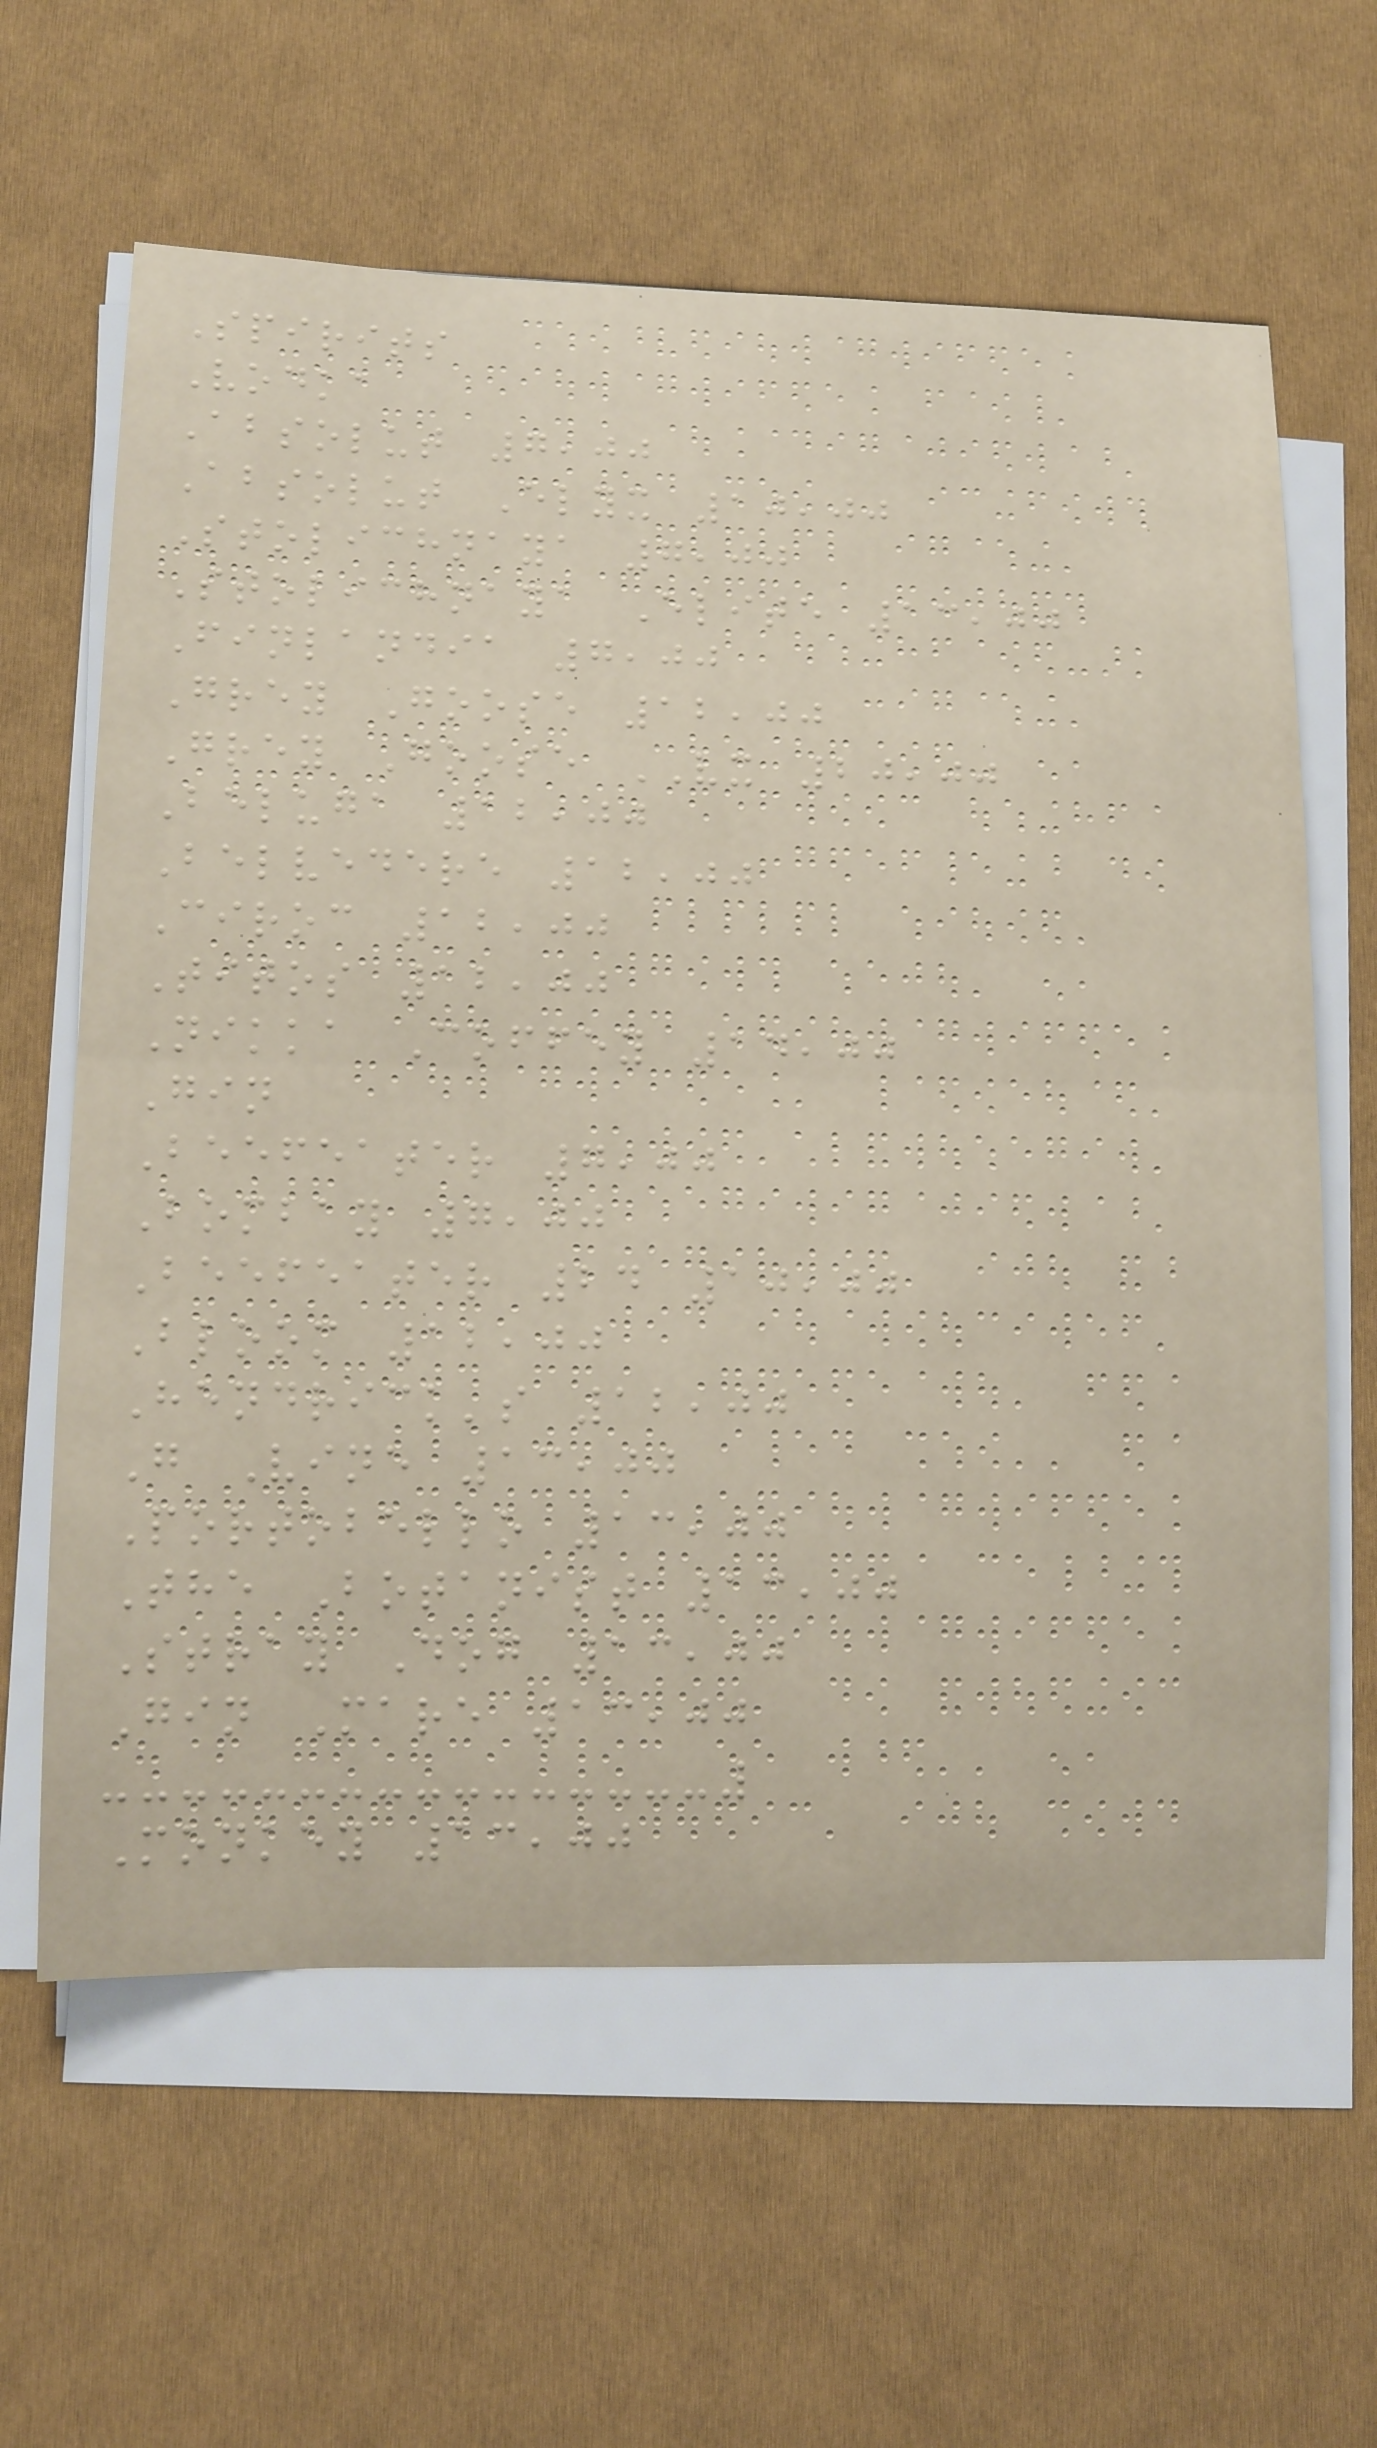Spirits
Vodka
Absolut 7,00
Absolut Elyx 10,00
Stolichnaya 7,00
Stolichnaya Elite 13,00
Finlandia 7,00
Grey Goose 12,00
Grey Goose VX 20,00
Beluga 12,00
Belvedere 12,00
Ciroc 12,00
Titos 12,00
Nikka Coffey 14,00
Gin
Beefeater 7,00
Bombay 7,00
Beefeater 24 10,00
Bloom 12,00
Hendrick's 12,00
G Vine 13,00
Portobello 13,00
The Botanist 13,00
Stray Dog 13,00
Gin Mare 13,00
Monkey 13,00
